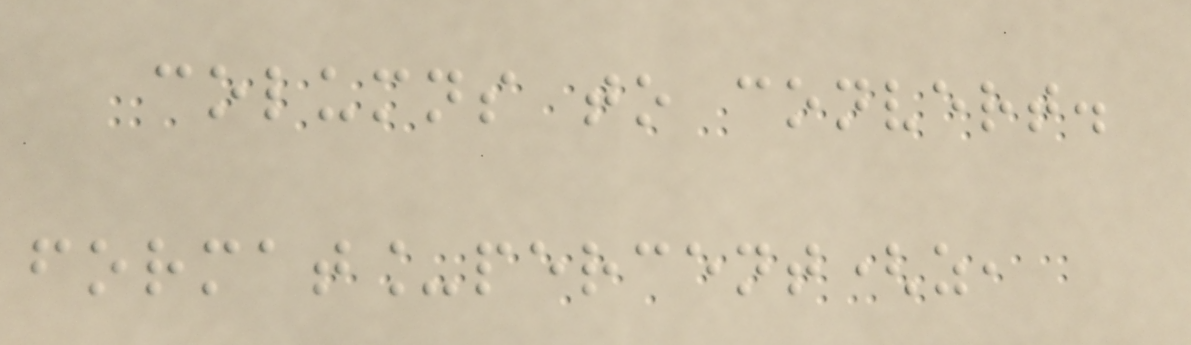columns to convert.
format_percent(z,
